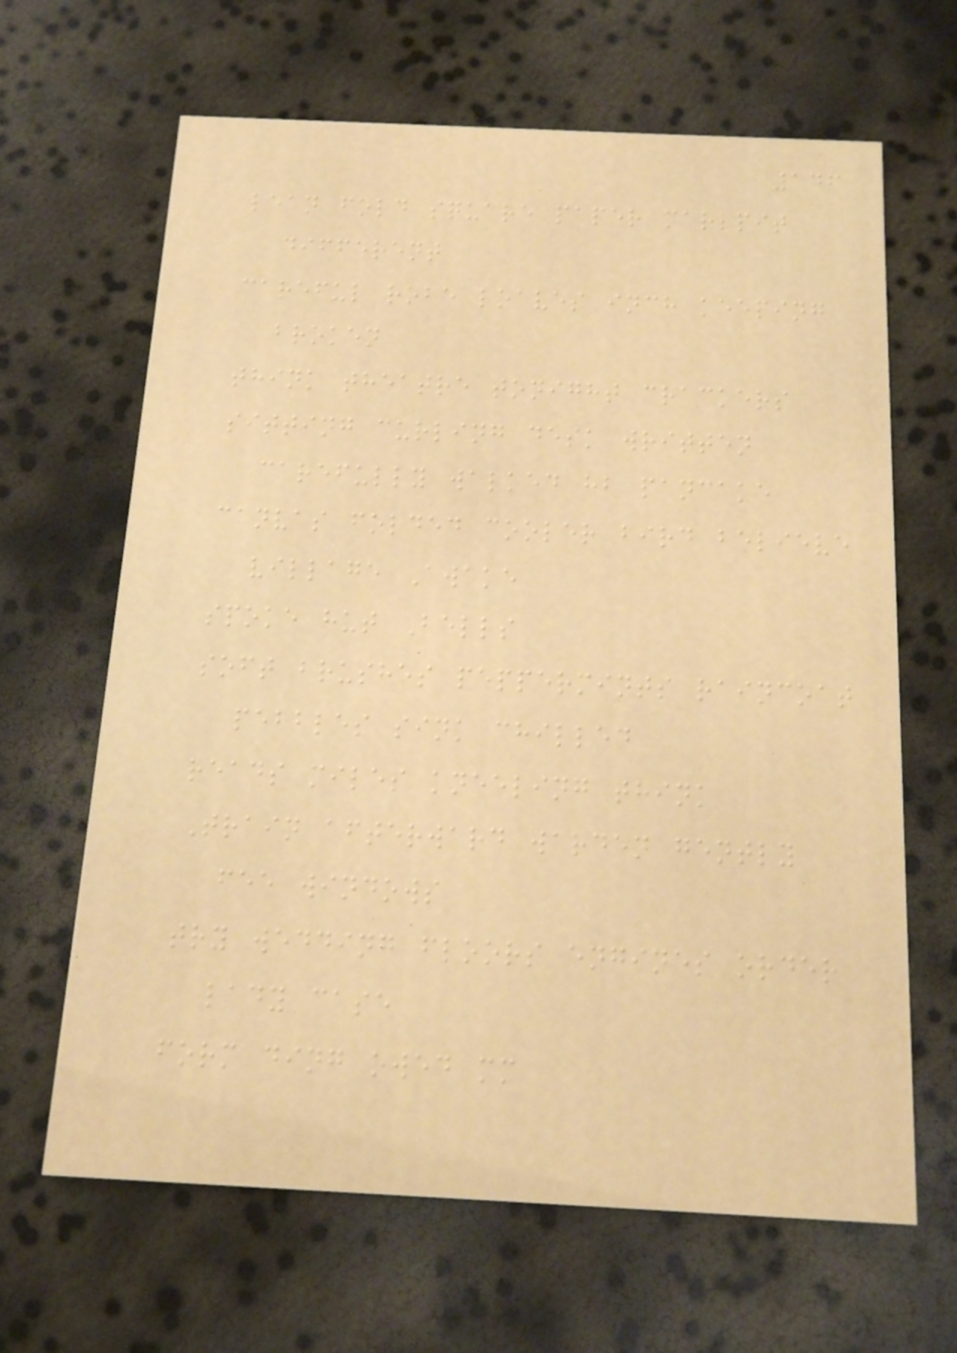146
lean fold square paper marlpit
different
careful robe loaves inch keeping
broken
think theatre tonight crackers
sitting curling desk written
carefully walked hb pancake
canvas folded cooler bird believe
village Awake
spoke hut Bells
soft brushes peppermints raincoat
pebbles sink chilled
reads miles kneeling think
Train afterward warden gently
fee windows
try wedding floors engines order
lady case
form ding owed mm
